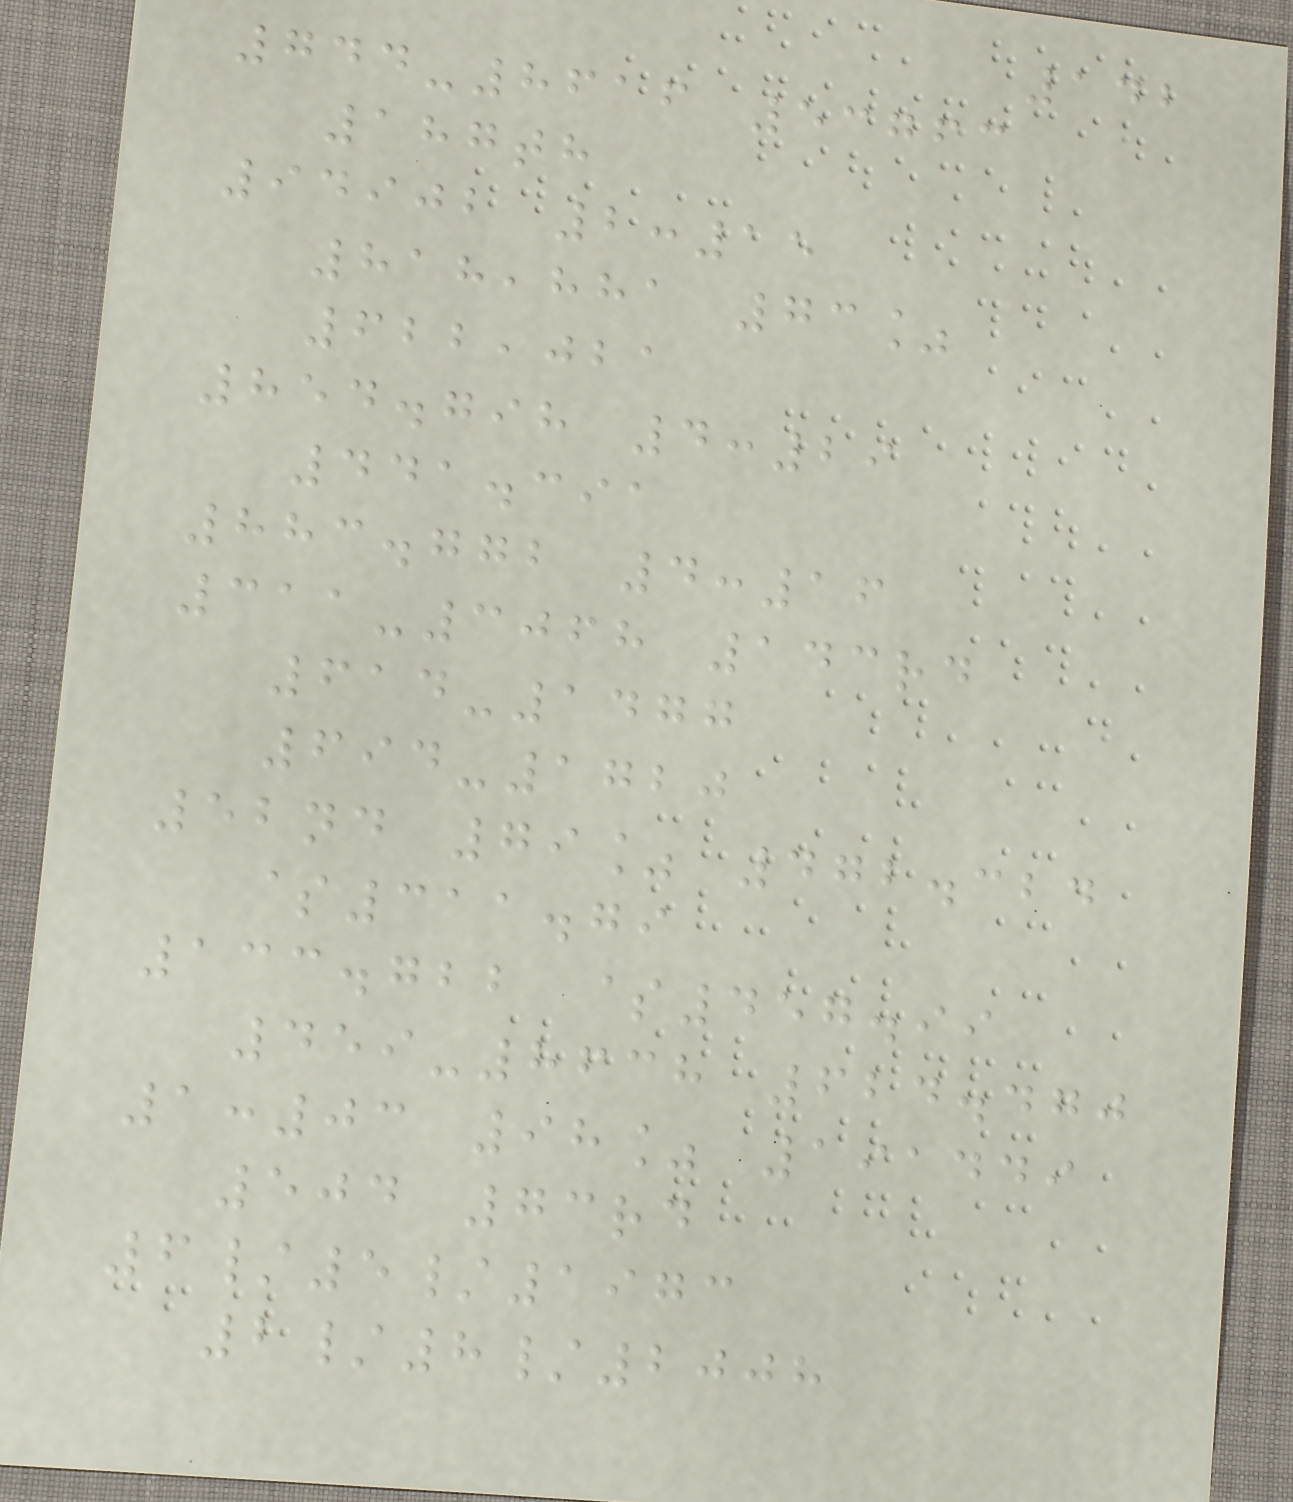142
744-8616 53763
187th
94902 2:15
818,881 73%
622,021
854.798 4:29
441.391
883.772 4:16
311-3068 143rd
614-1477
694-1720
52nd 79% 472.324
$311.79
133.722 $457.99
459-8638 624.470
1:03 98% 191449
504 73rd
6/5/1973
2/8/2008
